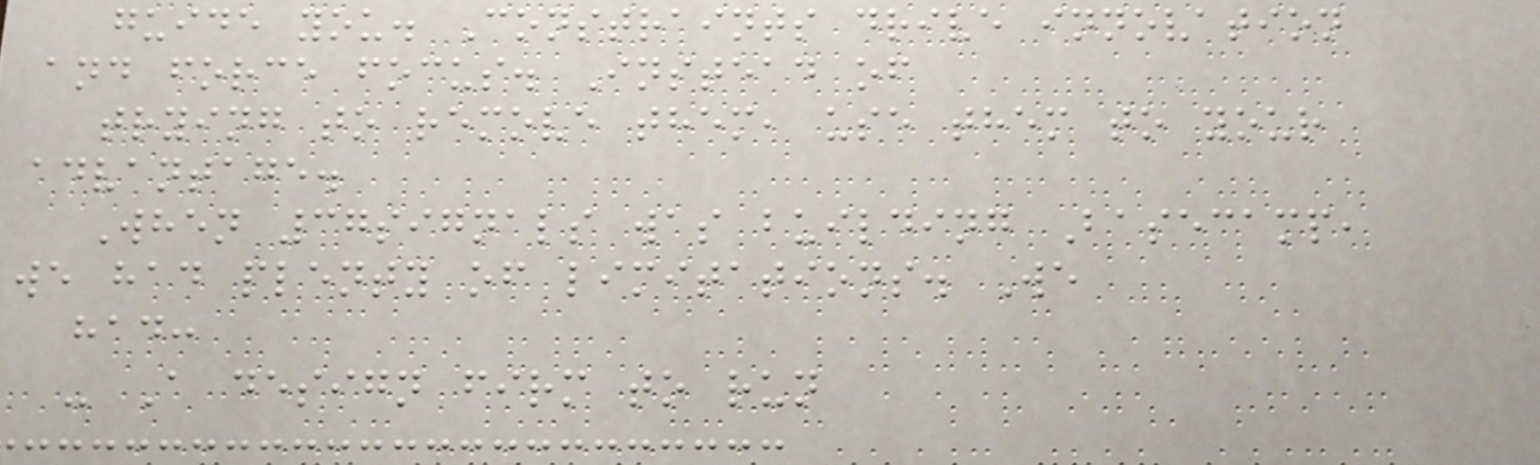guide you. Constraints drive innovation
and force focus. Instead of
trying to remove them, use them to your
advantage.
When 37signals was building Basecamp,
we had plenty of limitations. We
had:
- A design firm to run
